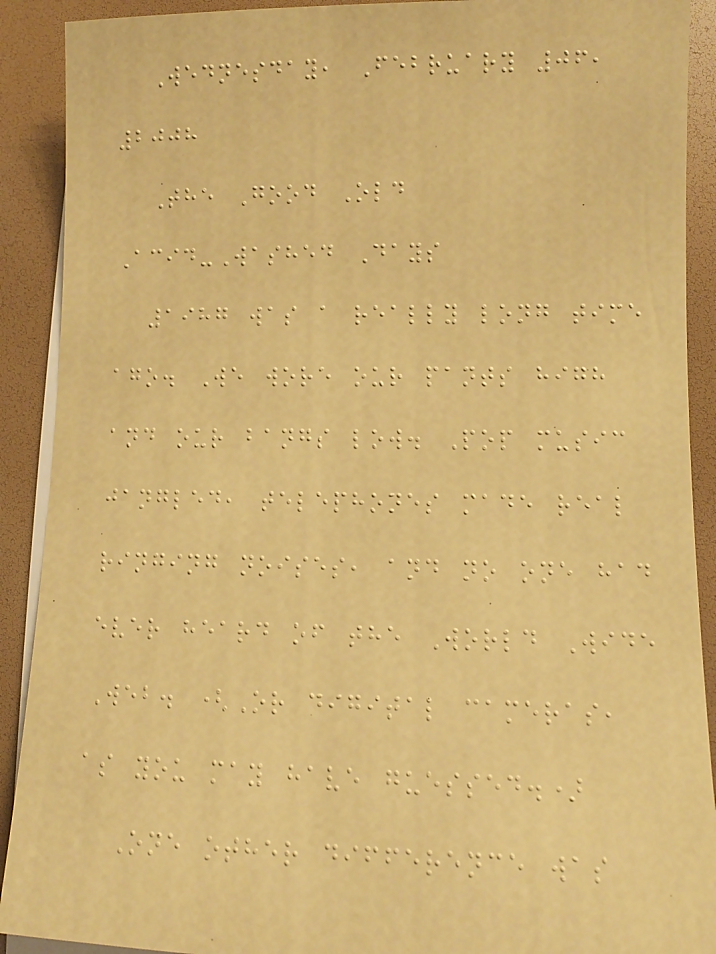Wednesday, February 06,
2008
The Good Old
Acid-Washed Days
1987 was a really long time
ago. We wore our pants high
and our bangs low. Pop music
jangled, telephones made real
ringing noises, and no one had
ever heard of the World Wide
Web. (Or digital cameras,
as you may have guessed.)
One other difference was
